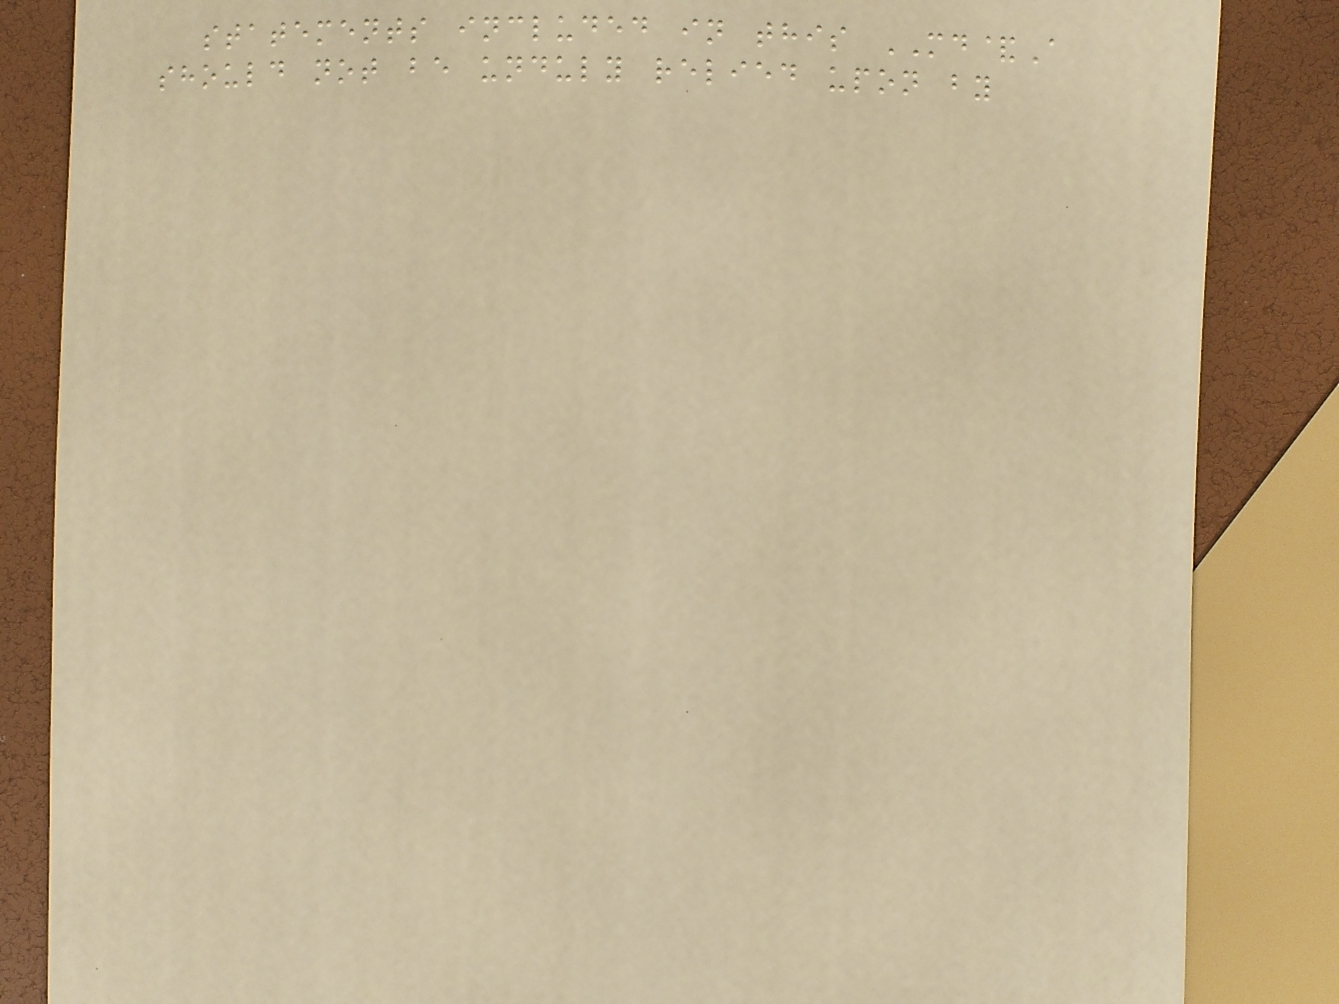statements included in this MD&A
should not be unduly relied upon by
